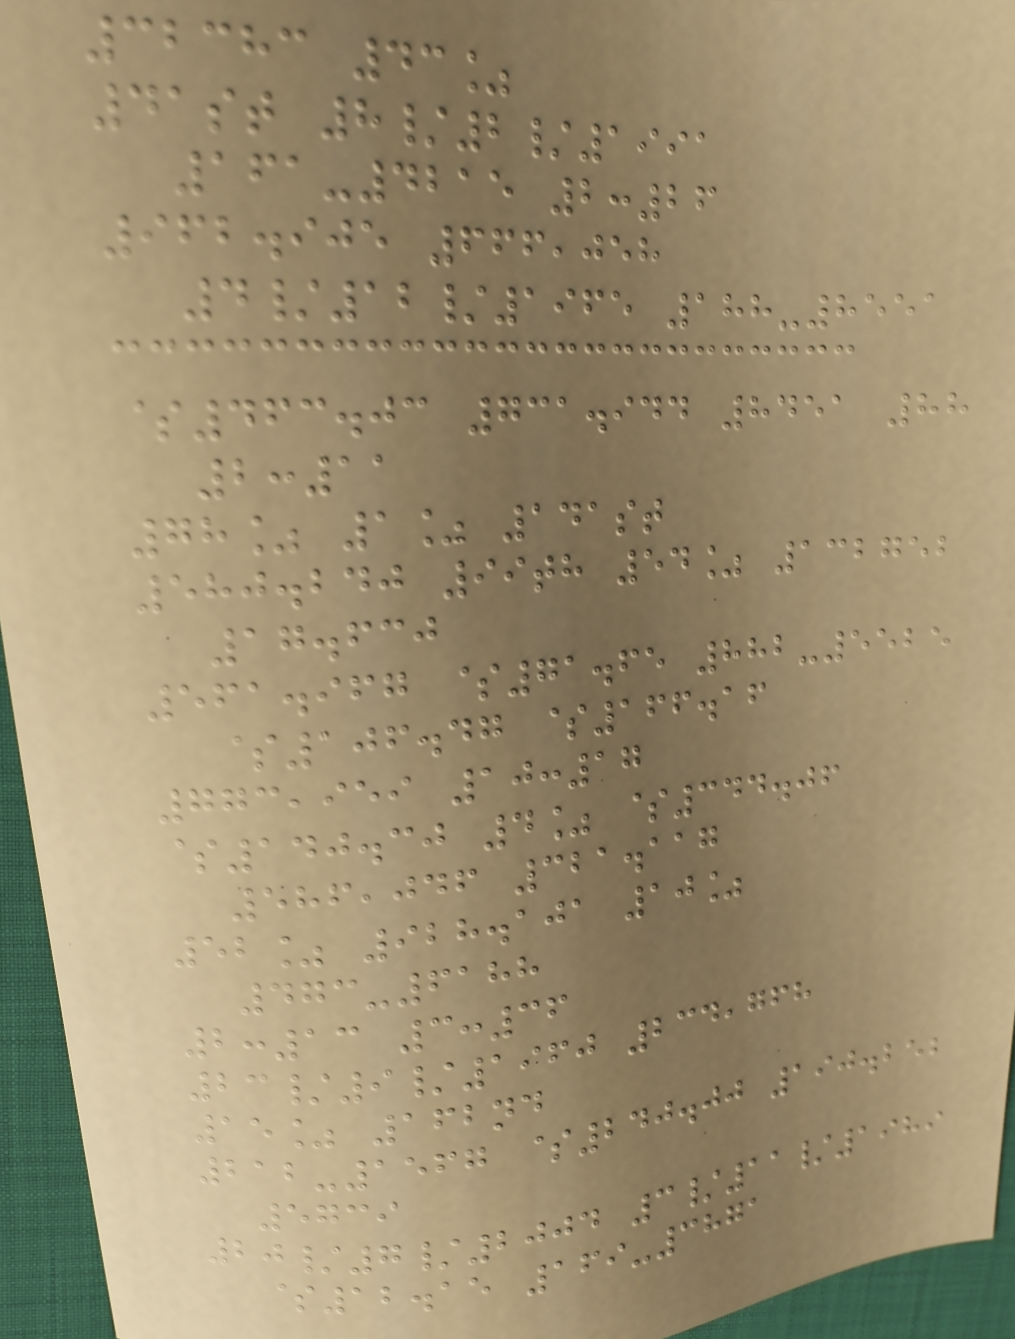32383 43%
41st 8/2/1991
161-4215 2:26
962.905 666,058
4/12/1965 188-8551
$463.03 731.944 8451 88
2:11
78% 1% 141st
580.240 99th 54% 132752
17.630
561.967 $71.65 882-5525
$106.47 $166.16
773,959 10:17
$140.30 4% $344.06
586,046 321.117
52% 928.101 10%
473-6188
2:13 3:36
23/9/1960 234,768
15% 162nd
212-1567 $240.00 190.252
5739
20/7/2004 3/11/1989
$12.15 169-3871
